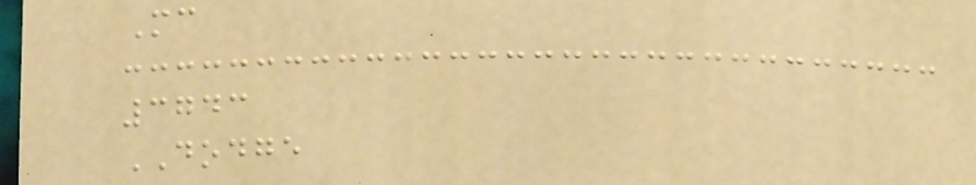Mc
3743
DODGE
